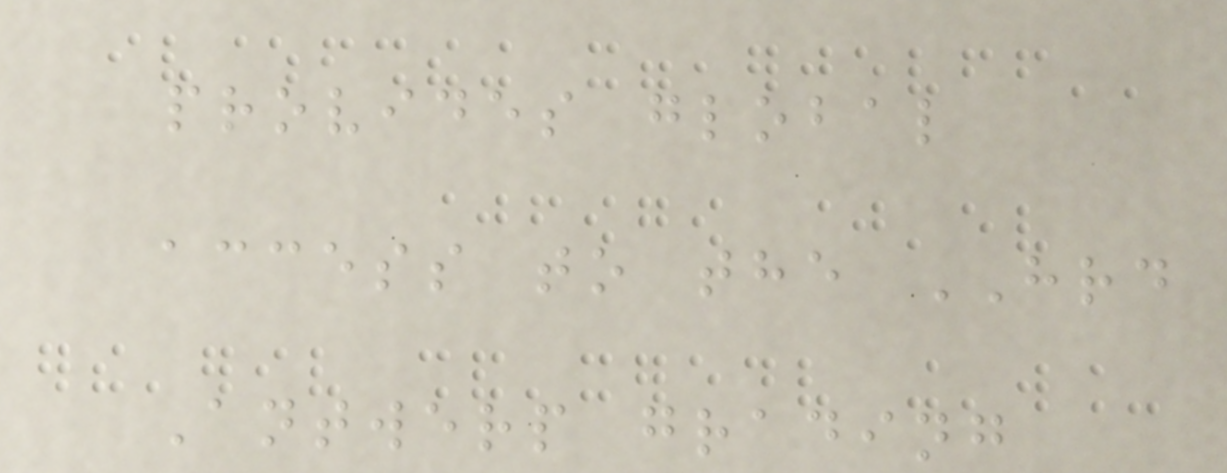provides global
access to the HRD
Antwerp grading
